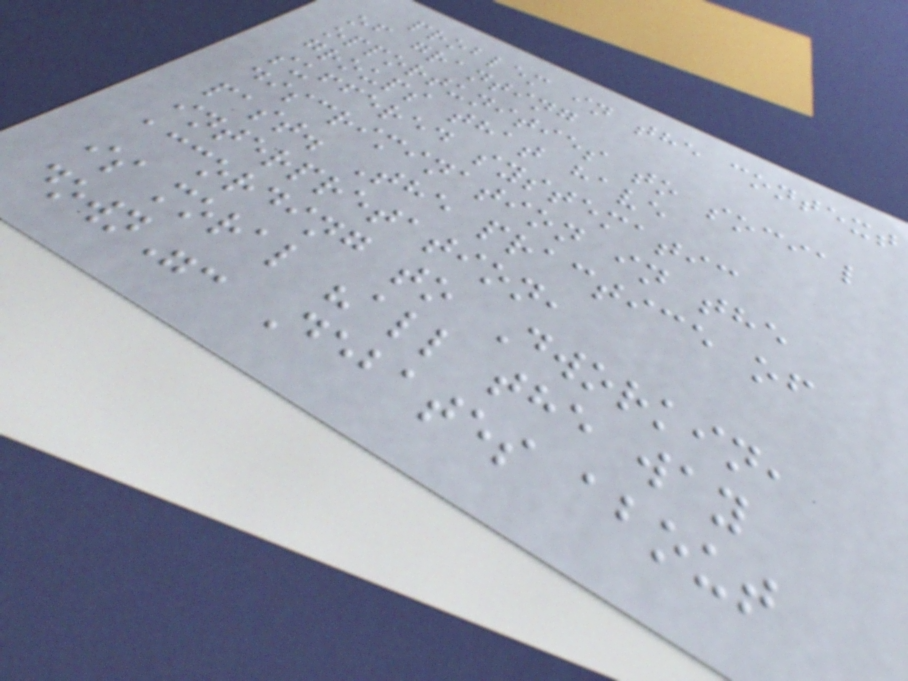problem in the context
of granting
opportunities to social
groups that have
suffered systematic
discrimination in the
past. The practice of
interpretation,
according to Dworkin,
is moral "all the way
down": Debates about
